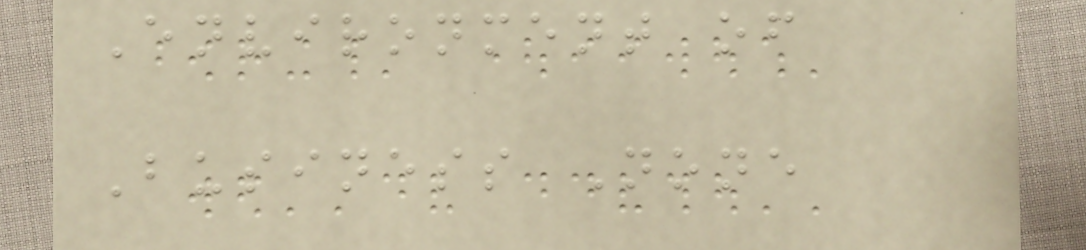Environment of
Business None
